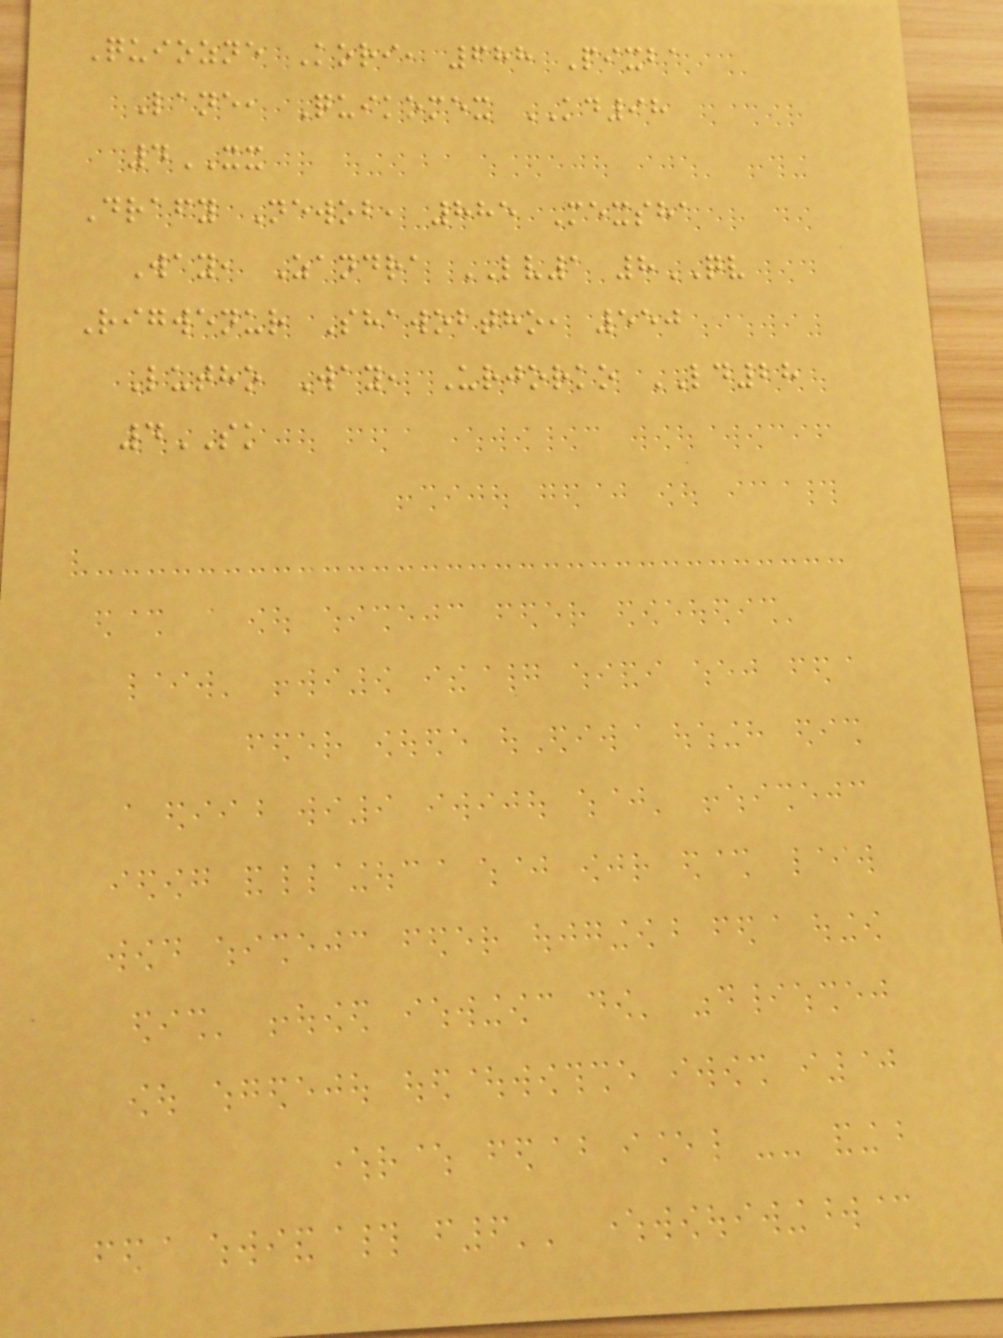Quiozne Kori, 688 Pixba
Lane, Quikomex KD98
4XX
Drafy Newob, 885 Mexsha
Way, Zandra LV1 8QV
Rigwenur Shawobtho, 550
Lutho Way, Urjorko LD28
4SK
